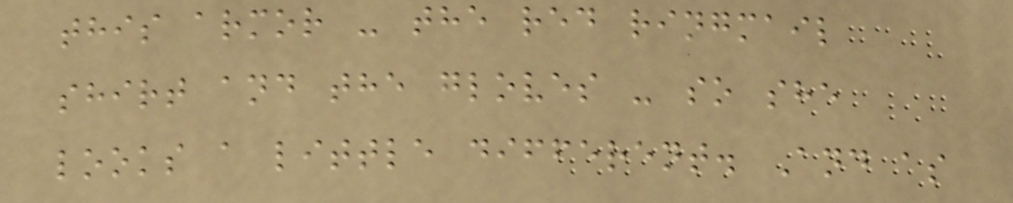this armor - the red ringmail
shirt and the gloves - so she
looks a little different. And as
